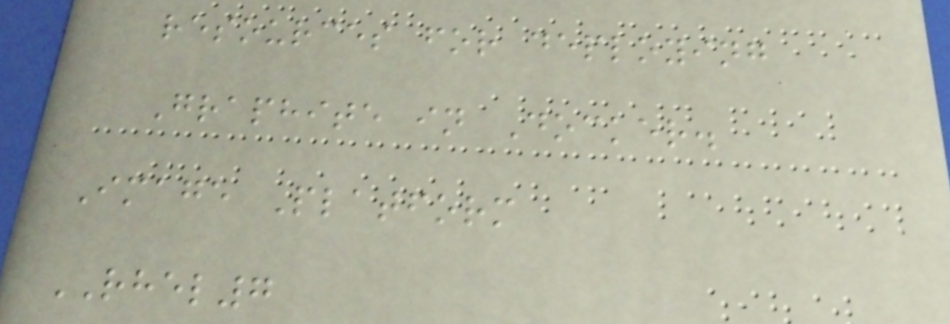resources for deploying
Graphite in Docker.
Image Platform
RHEL7
